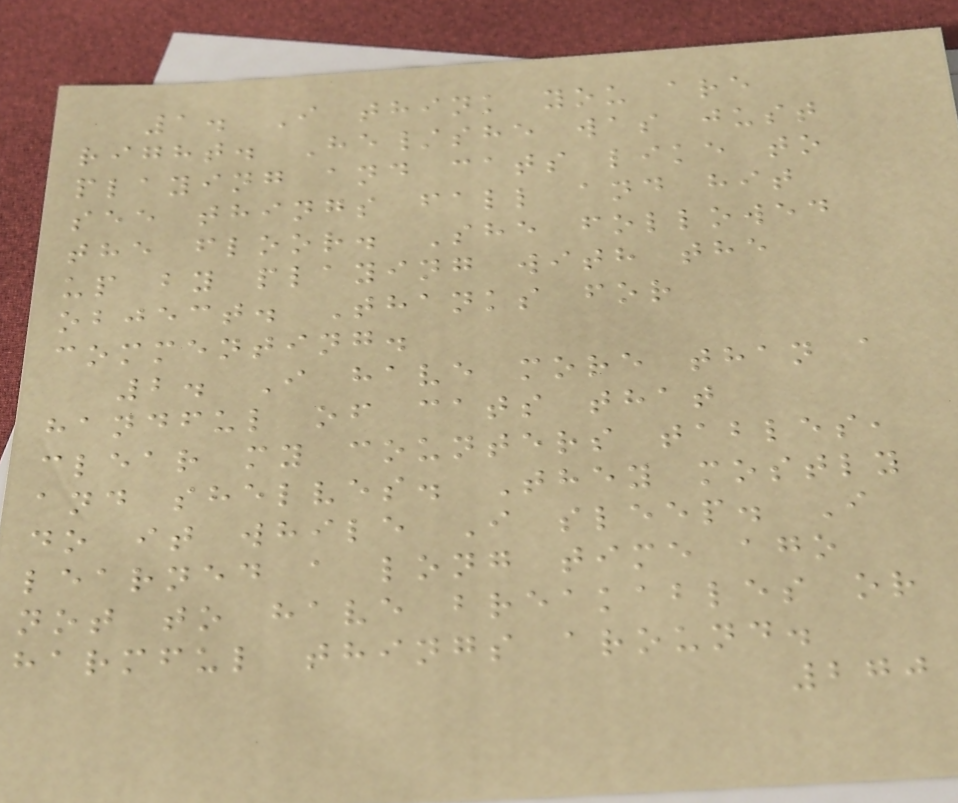1. I think you are
right. He/she was just
playing and cats like to
see things fall and hit
the floor. She followed
up by playing with the
object. Thanks for
commenting.
2. I have more than a
handful of cats that
clear my counters tables,
and shelves. They mostly
do it while I sleep. I
learned a long time ago
not to have breakables or
harmful things around.
270
